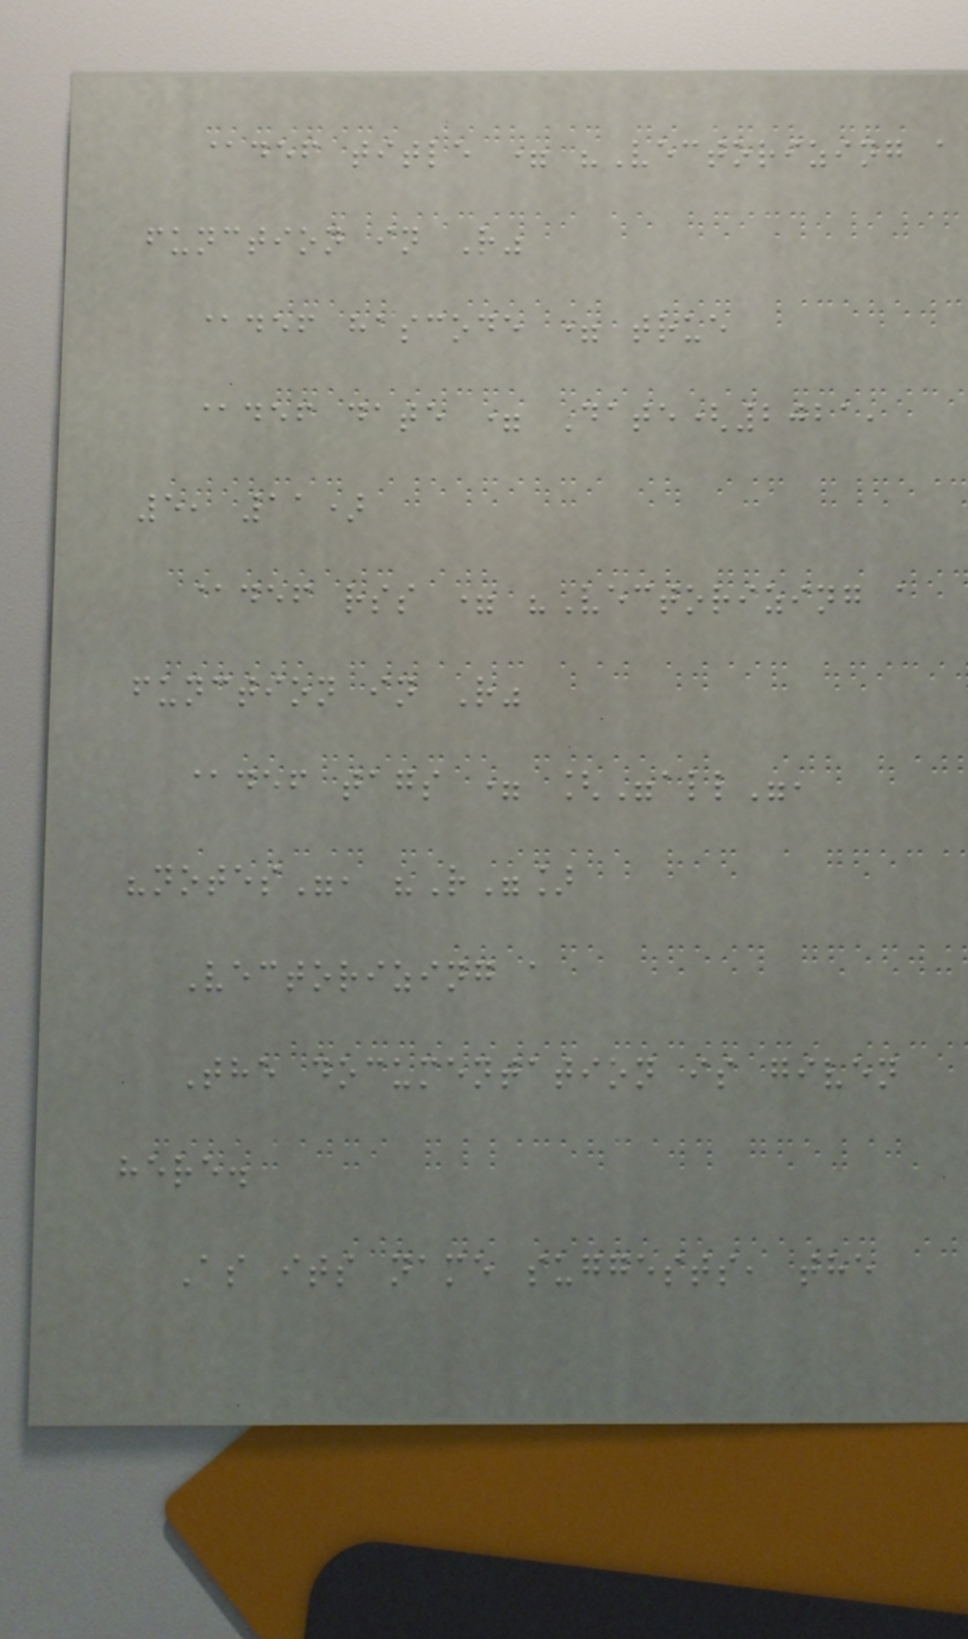@def title = "Vectorizing a
function in R"
@def hascode = true
@def date = Date(2021,
5, 11)
@def rss = "Vectorizing a
function in R"
@def tags = ["all",
"notes", "R"]
Vectorizing a
The documentation is given
here.
As its name suggests, the
